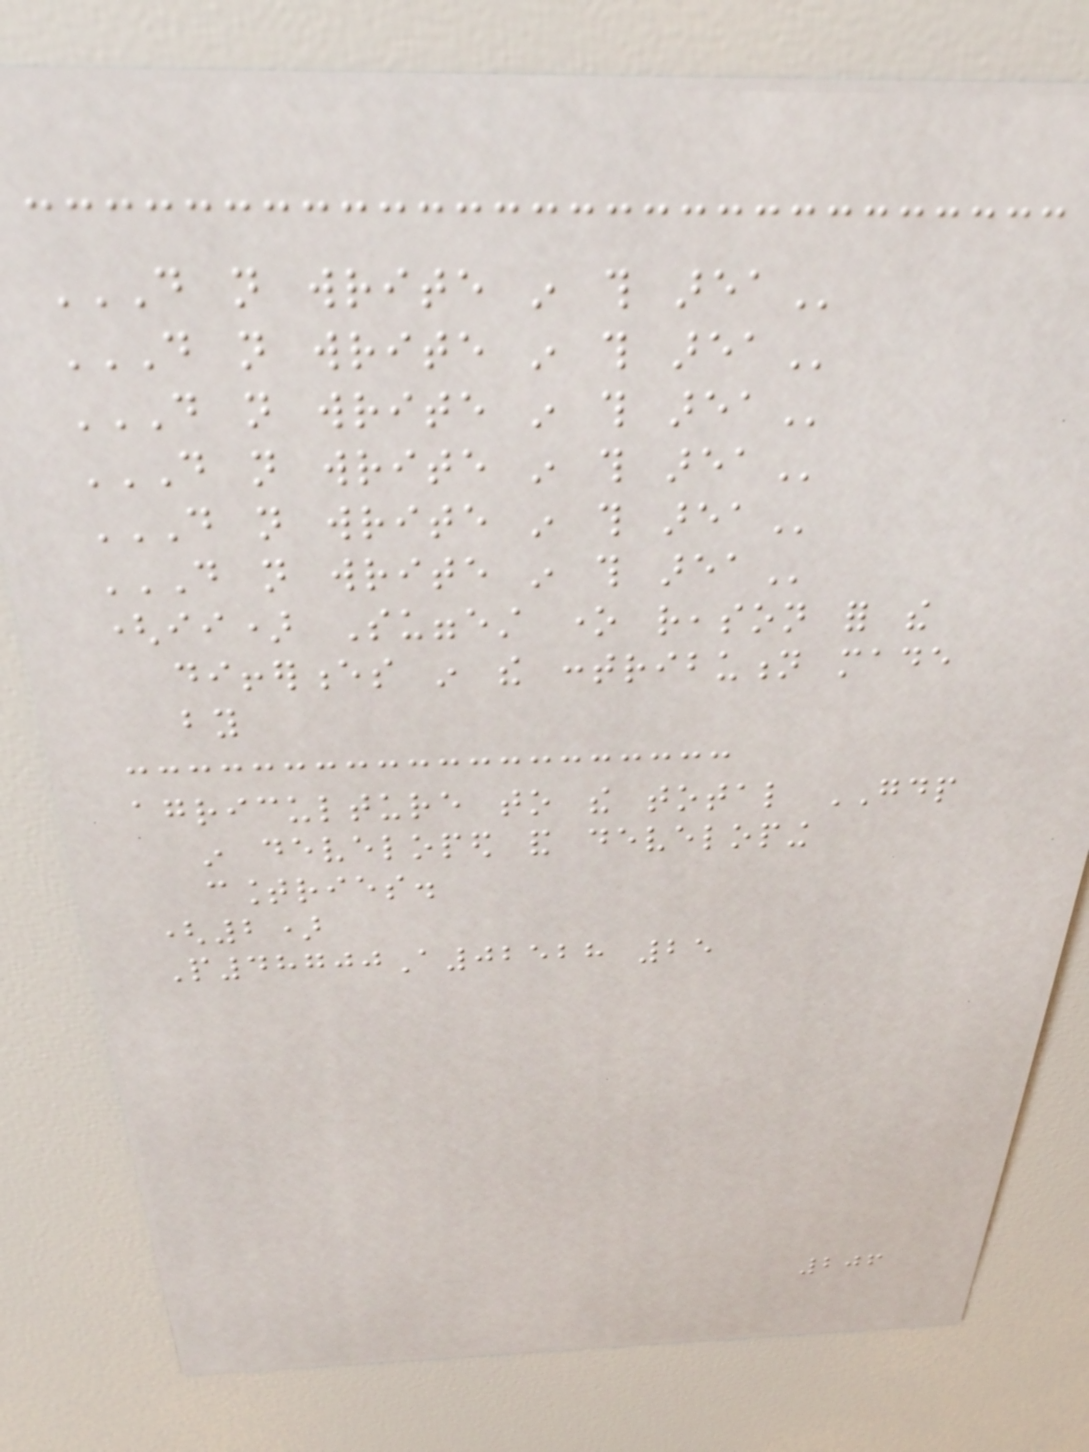DO NOT WRITE IN THIS AREA
DO NOT WRITE IN THIS AREA
DO NOT WRITE IN THIS AREA
DO NOT WRITE IN THIS AREA
DO NOT WRITE IN THIS AREA
DO NOT WRITE IN THIS AREA
(ii) Suggest one reason for the
differences in the contribution made
by
agriculture to the total GDP
in developed and developing
countries.
(2)
P48700A02528 25
206
